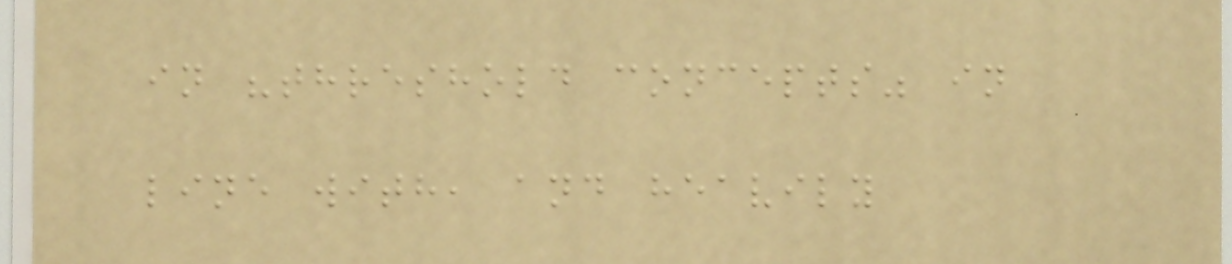in "threshold concepts" in
line with, and heavily
